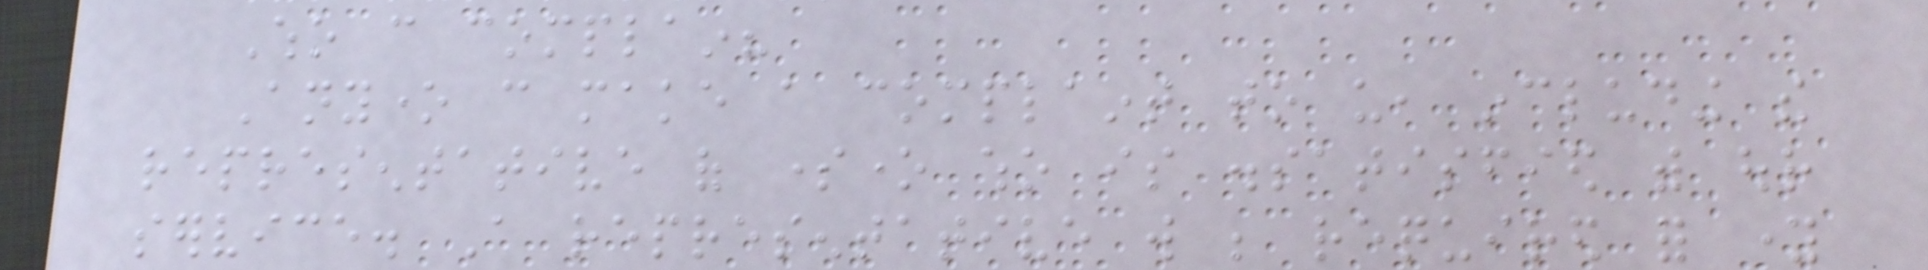Who can complain?
Anyone can make a complaint to us, including the
representative of someone who is dissatisfied with our
service. A representative will be required for young
